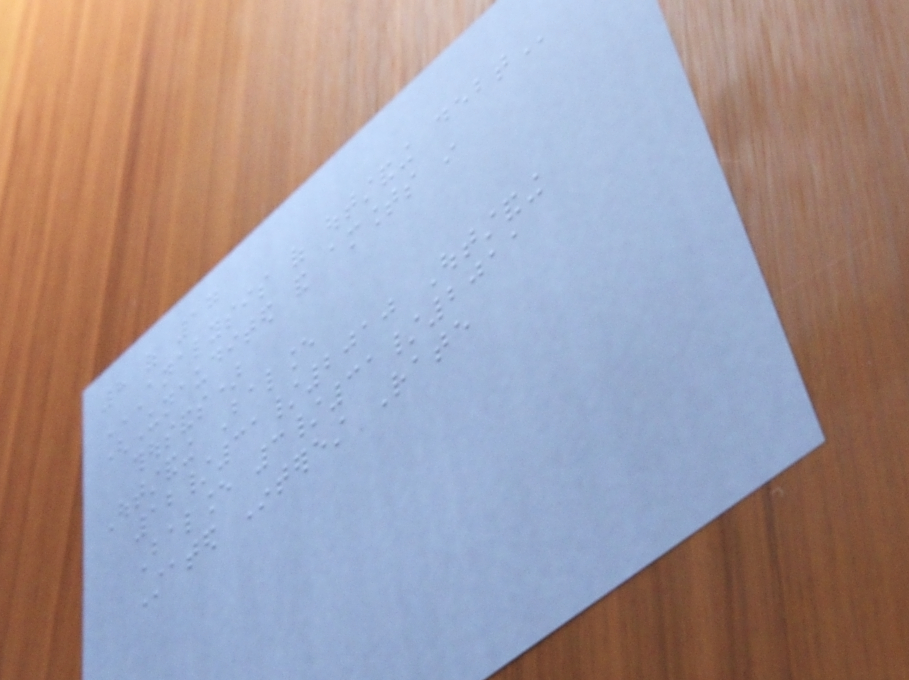8 of 17
ANALYSIS OF OUTSTANDING DEBT
(Unaudited and amounts in
thousands)
Outstanding Balance
12/31/2010 Outstanding
Balance 3/31/2011
Stated Interest Rate
